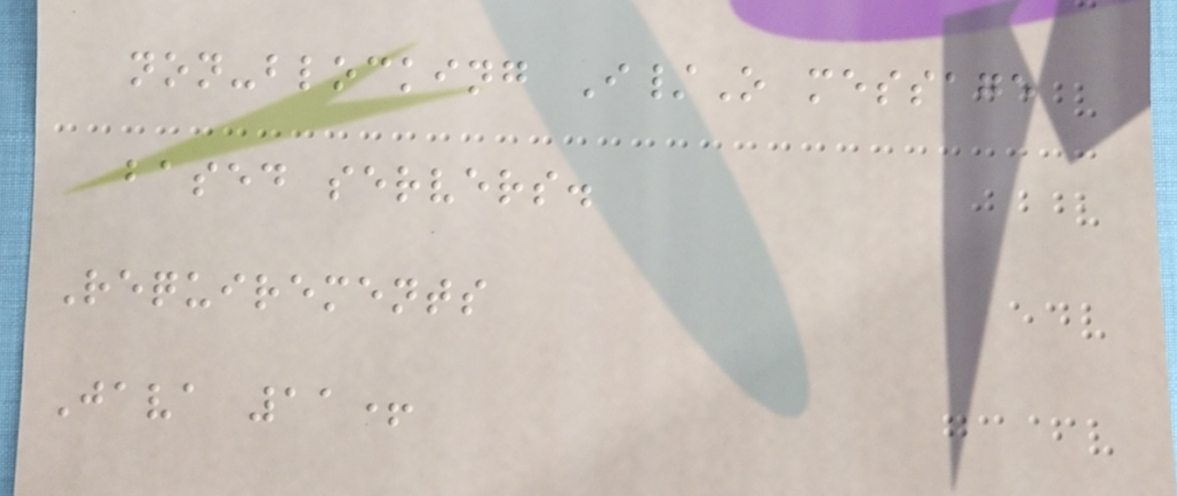non-blocking I/O message
based servers.
Requirements
Java 11+
